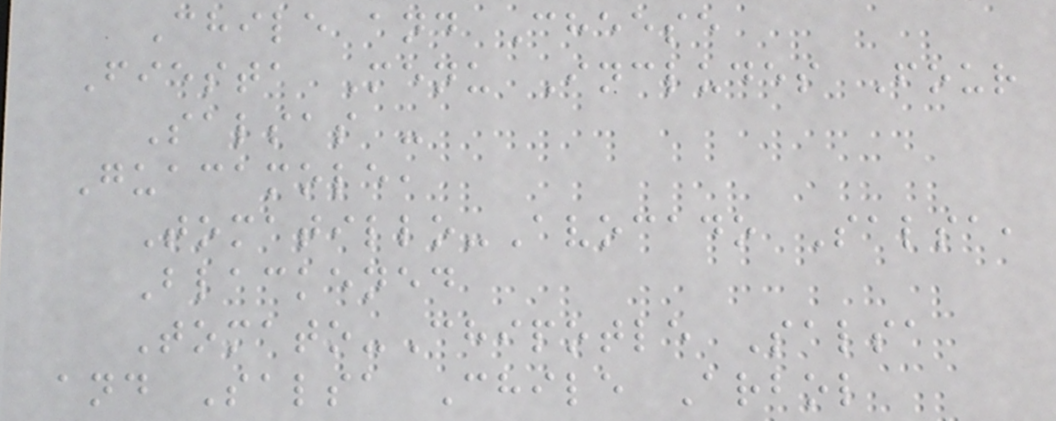Chile and Cheese
Fiesta Menu Includes Four
Salsas -
Guacamole,
Tomatillo-Avocado Salsa,
Blackened
Tomato-Chipotle Salsa
and Salsa Chile Arbol
